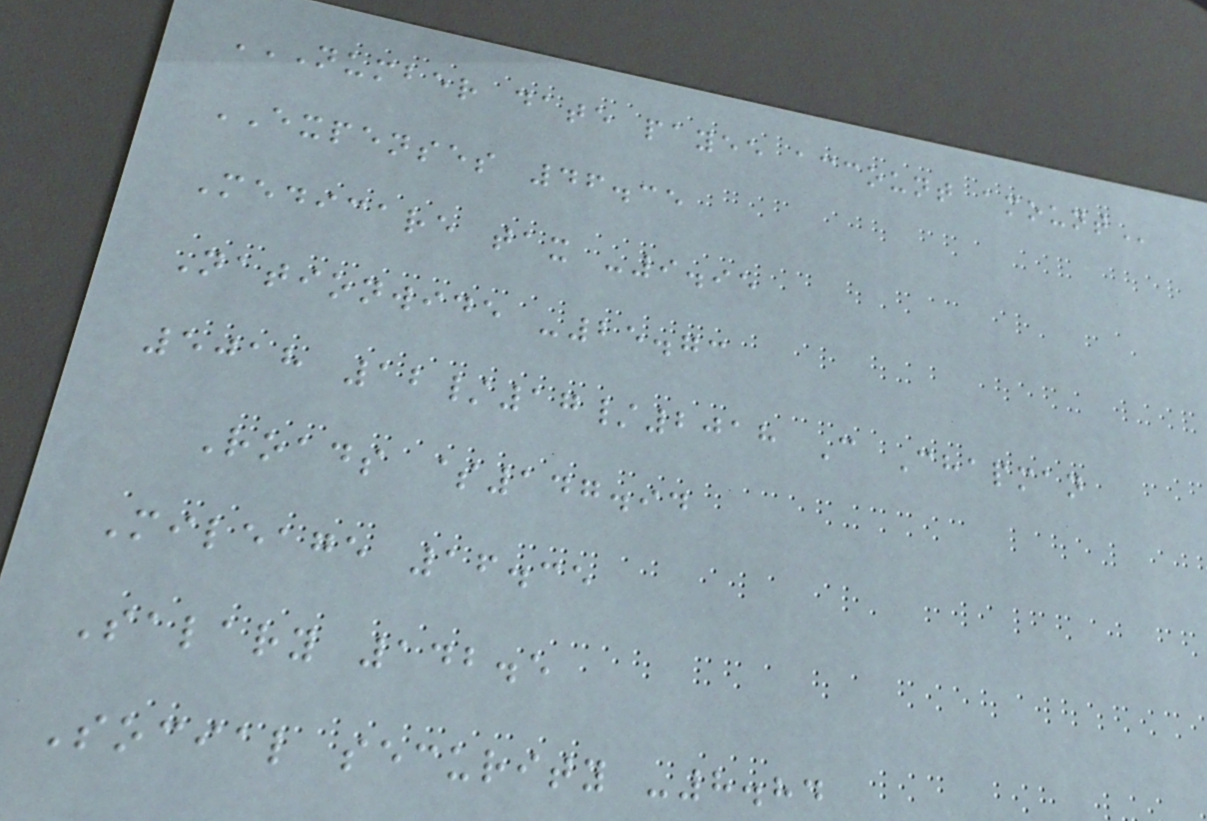NUMBER DATE PAYEE ACCOUNT AMOUNT
EXPENSES 46.35
Medicare tax -9.95
Nationwide -25.73
5018 12/17/2018 C Chapman
Roads $147.94
Mileage 16.35
Salary 142.5
Social security -8.84
